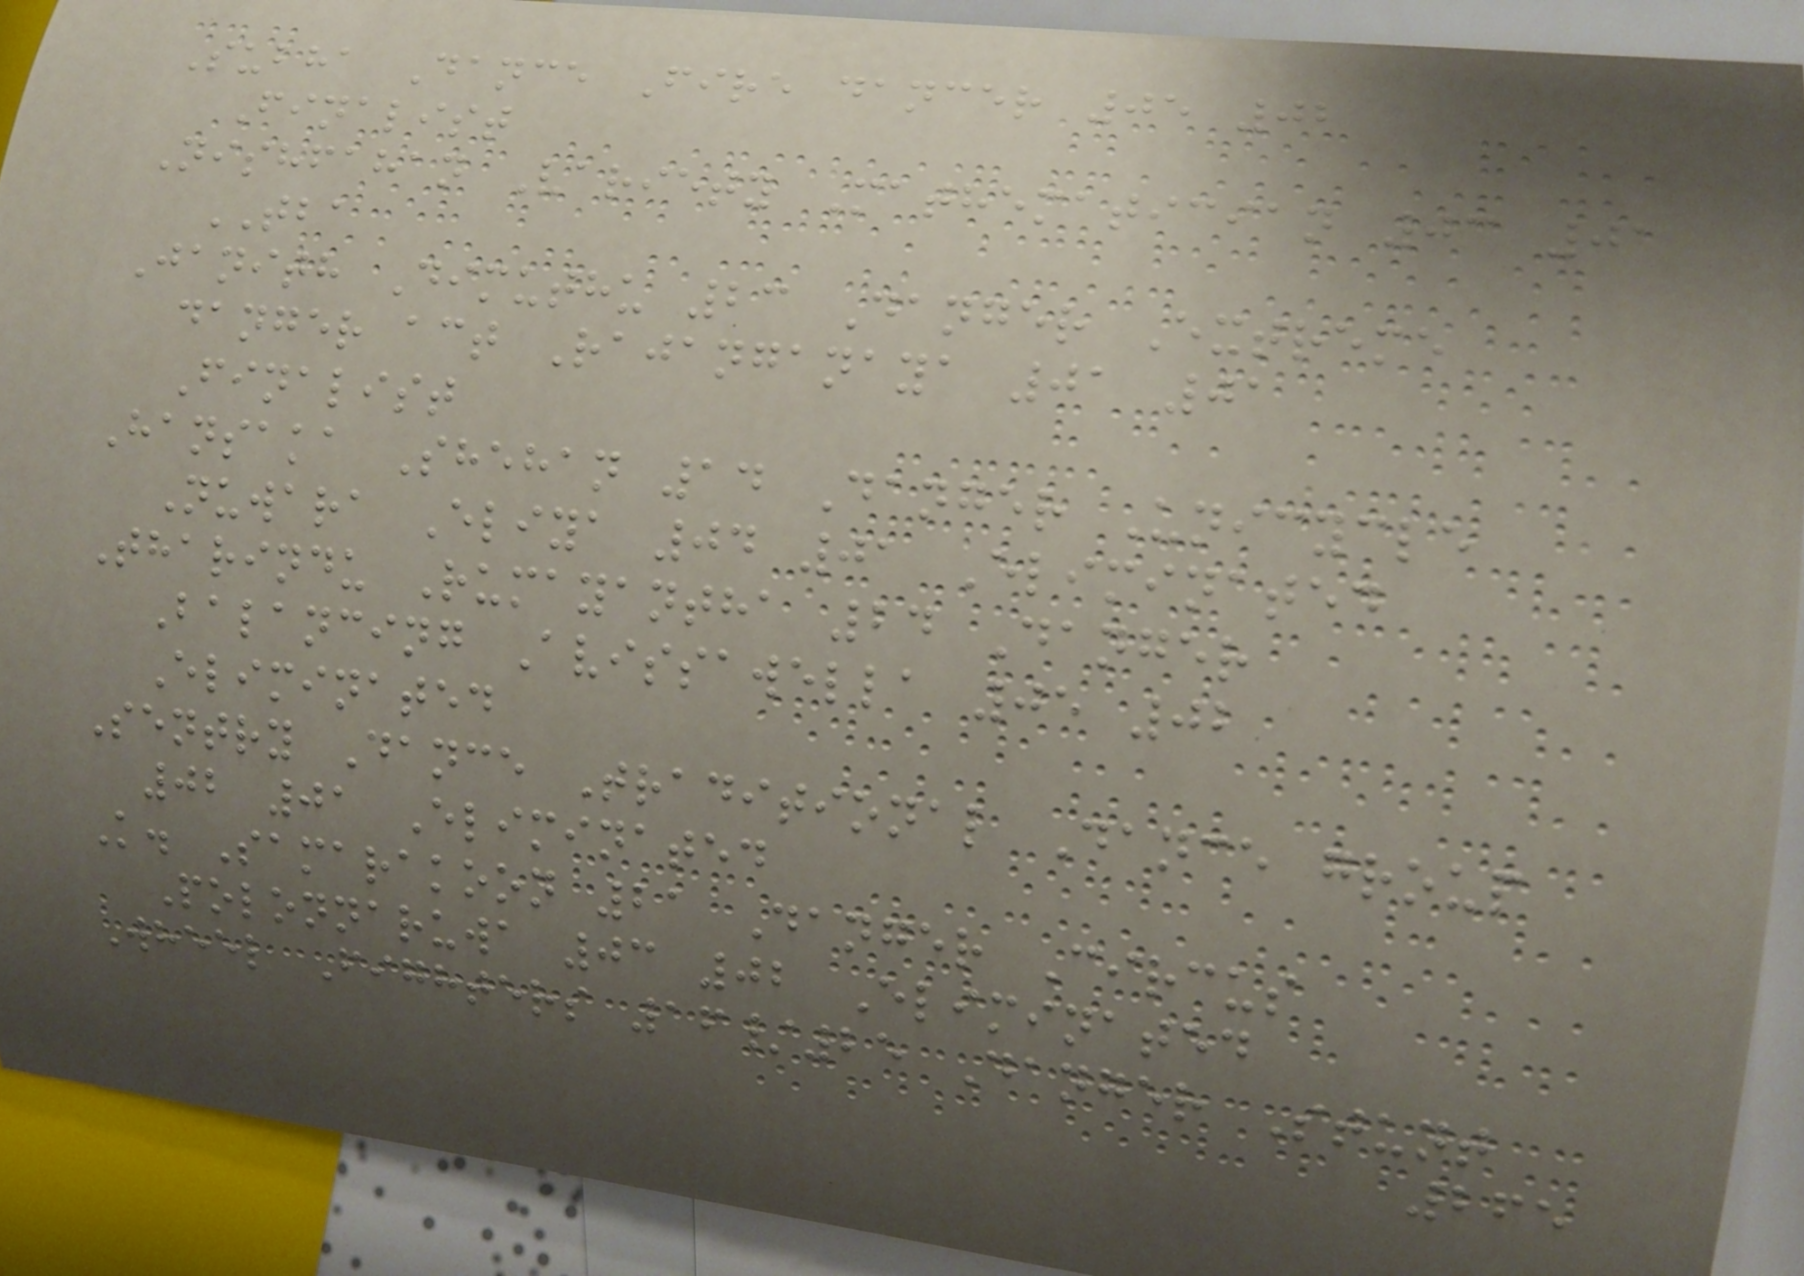Subha Dance Fire dancer 05 02
Finalist
Nishfahan Variety Mathematician 03 01
TBA
Janith Dimuthu 23 Danger Extreme
danger act Rajanganaya 01 01
Finalist
Hansaka Shehan 14 Danger Unicycle
Nuwara Eliya 04 01 Eliminated
Tharindu Rumayantha 24 Danger
Balancing Avissawella 05 02
Eliminated
Sentry Dance Traditional Dance group
02 01 Eliminated
K. Samarakoon 21 Danger Circus
Polonnaruwa 03 02 Eliminated
Wheel Fighters 16/25 Danger Stunt
265
